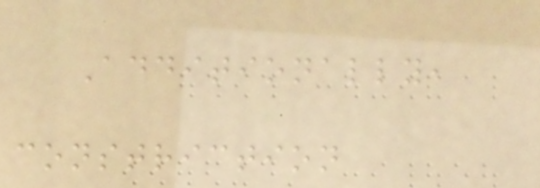Additionally,
constriction
